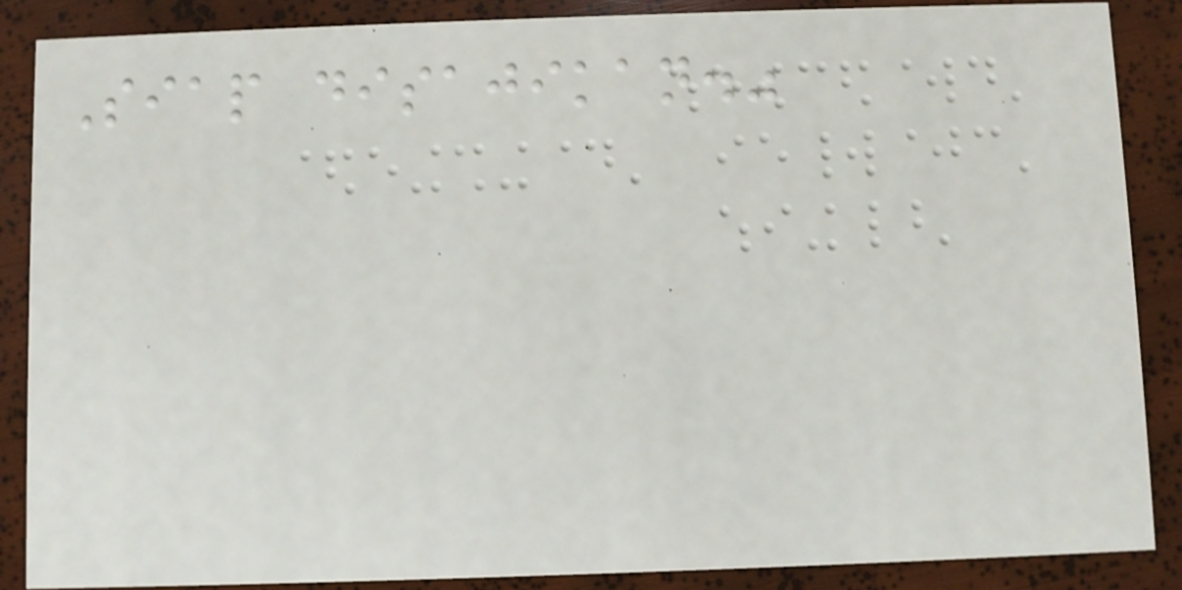Siap disajikan."
